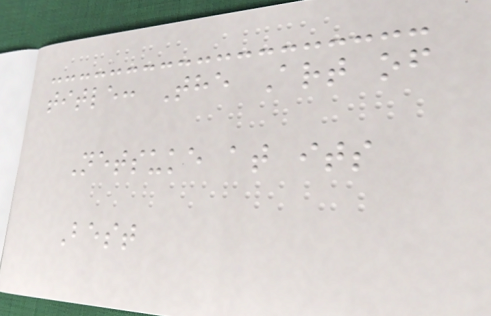title: The Art of
Netsuke at its
Best
